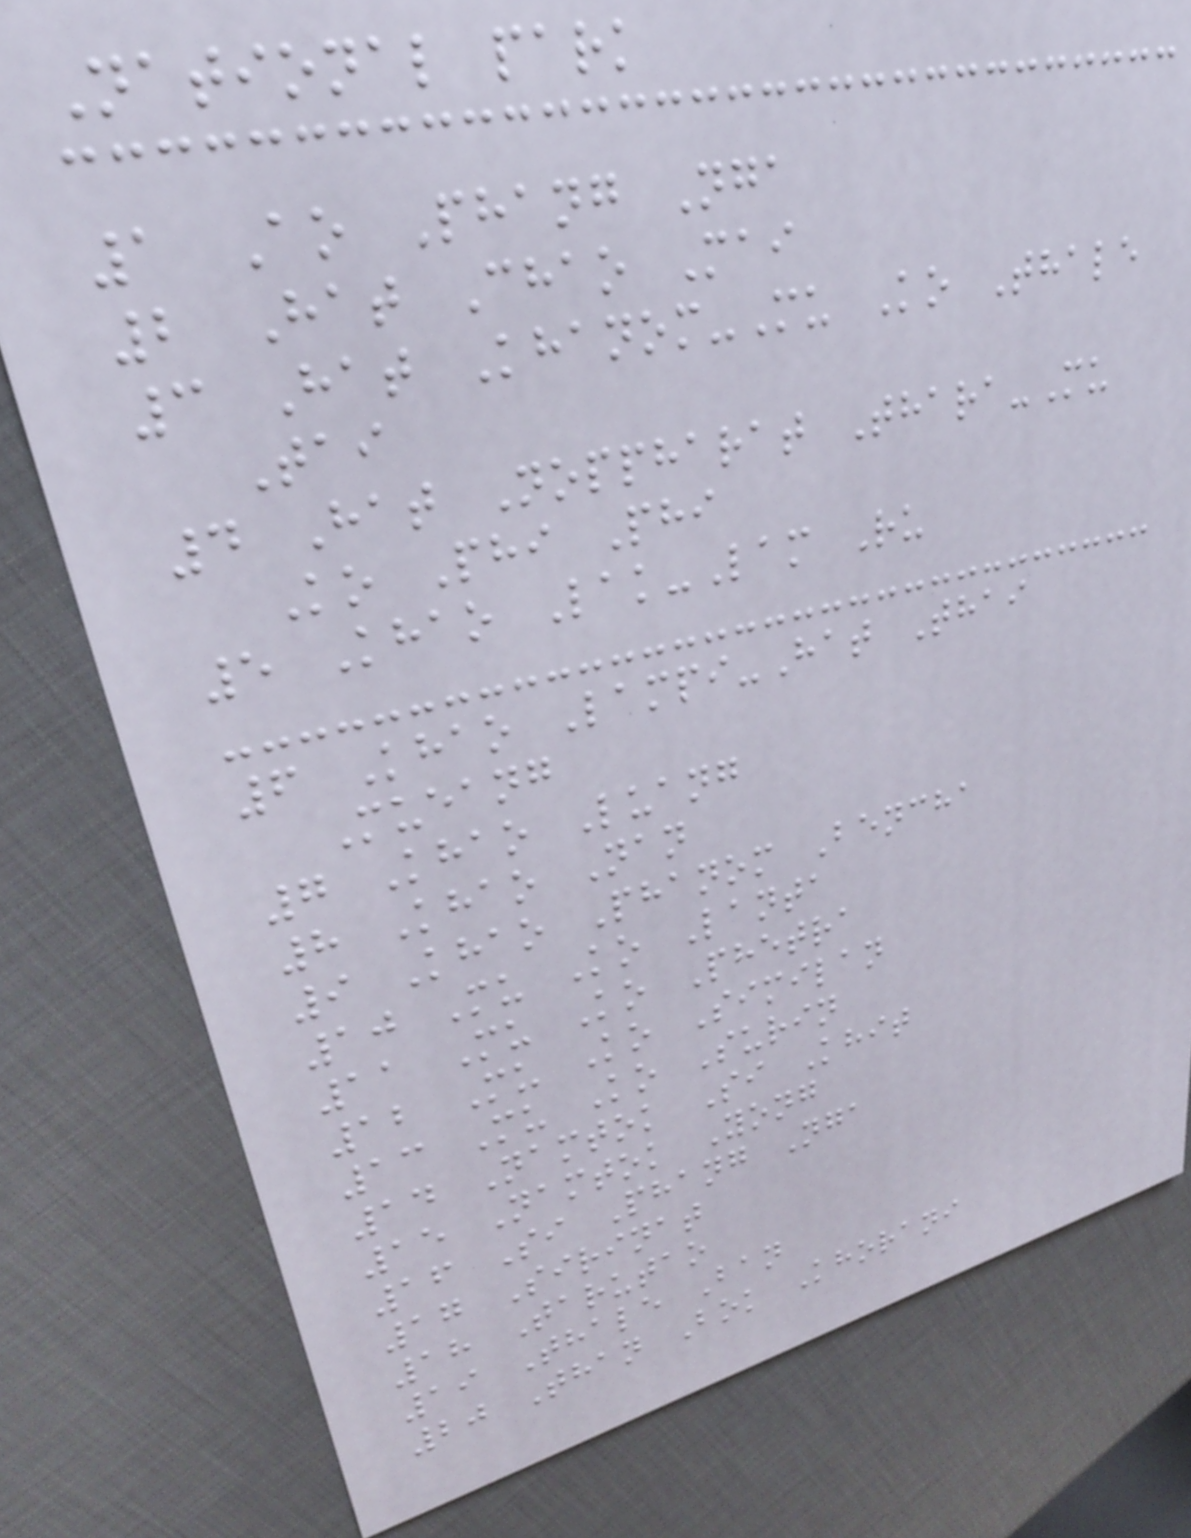National park
1 Ao Phang Nga
2 Hat Chao Mai
3 Hat Khanom-Mu Ko Thale
Tai
4 Hat Noppharat Thara-Mu
Ko Phi Phi
5 Khao Lak-Lam Ru
6 Khao Lampi-Hat Thai
Mueang
7 Khao Luang
8 Khao Nan
9 Khao Phanom Bencha
10 Mu Ko Lanta
11 Mu Ko Phetra
12 Mu Ko Similan
13 Mu Ko Surin
14 Namtok Si Khit
15 Namtok Yong
16 Si Phang Nga
17 Sirinat
18 Tarutao
19 Thale Ban
20 Than Bok Khorani
